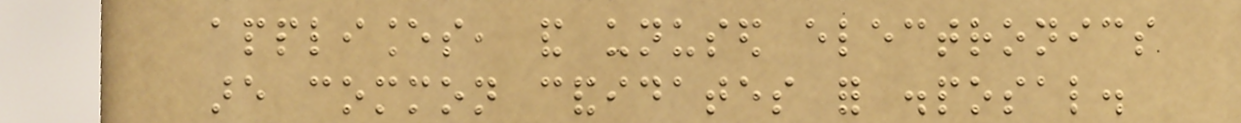appliances, and unused electronics
are common candidates for disposal.
